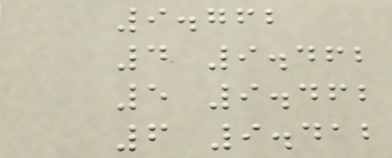9.762
4 9.462
5 9.462
6 9.412
